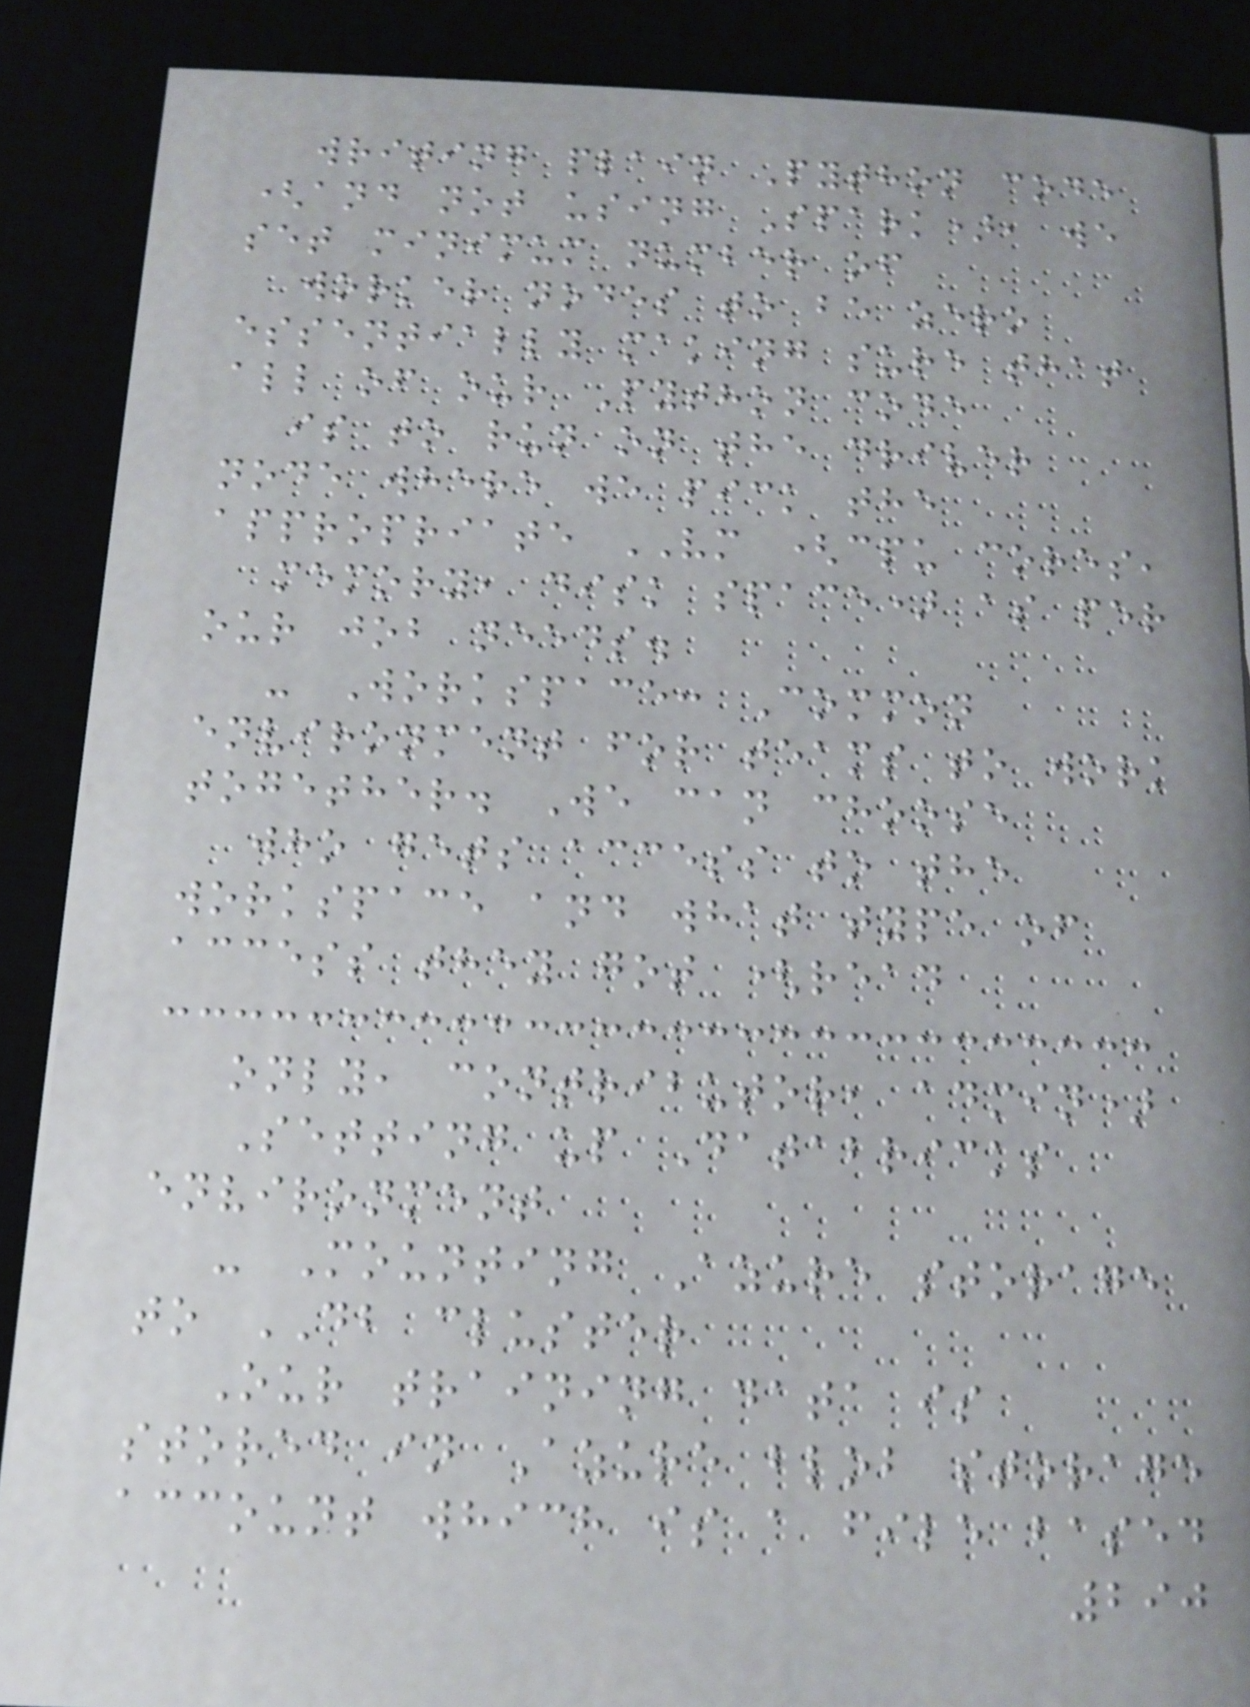writing plain Python code
(and not using Spark), we
set minimum number of
worker nodes to be zero
essentially making sure that
all of our Python code
is to run on the driver
node where we pick the
appropriate VM (cpu cores,
memory, disk space) as per
our job needs.
- Workspace: Common
environment for teams to work
together. We can choose
who gets access to the
workspace and what type of
access they got (read
only, contributor, admin)
Setting up Databricks
environment
- Mounting Azure storage
to DB cluster
Our training data is
stored in Azure blob storage
account which is a file based
290
